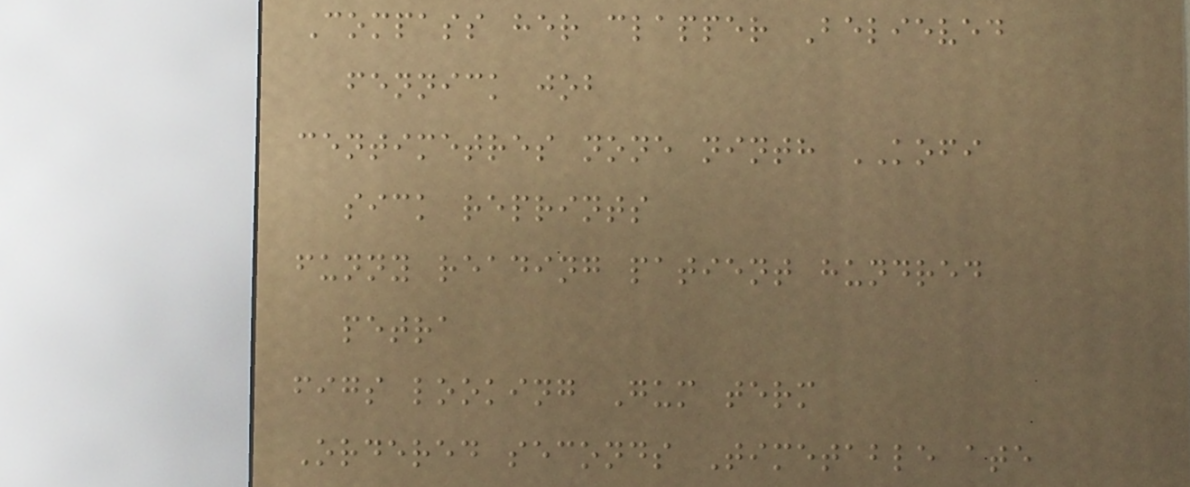Compass her clapper Believed
fennick job
centimetres none ninth KOFI
sick reprints
funny reading patient hundred
petra
figs looking Gum term
Ordered seconds Timetable ate
